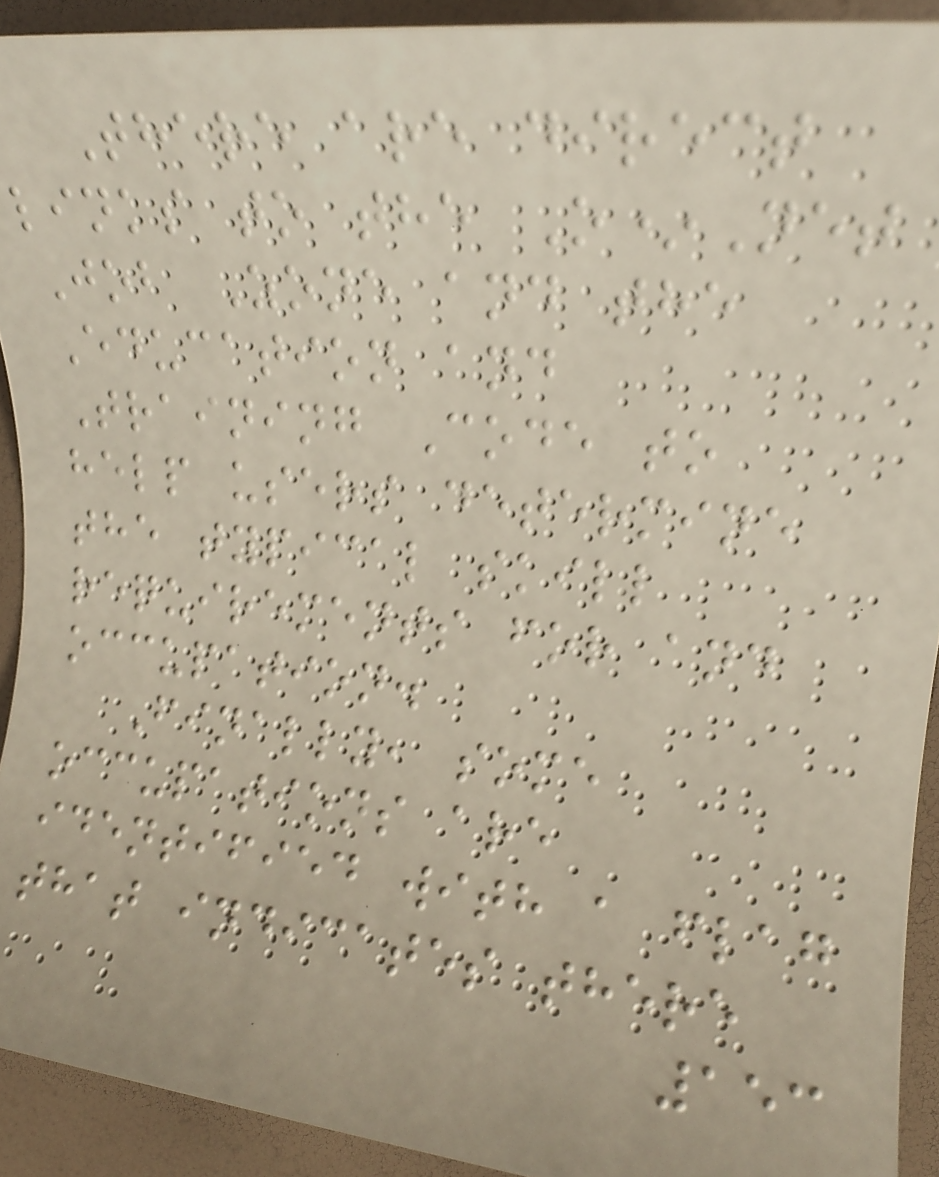There are direct
links to the O*Net
Job Zone and the
Education and
Training Code to
help users determine
the typical skill
requirements for and
occupation.
Finally, some
occupations are
identified with a flag
that indicates there
153
